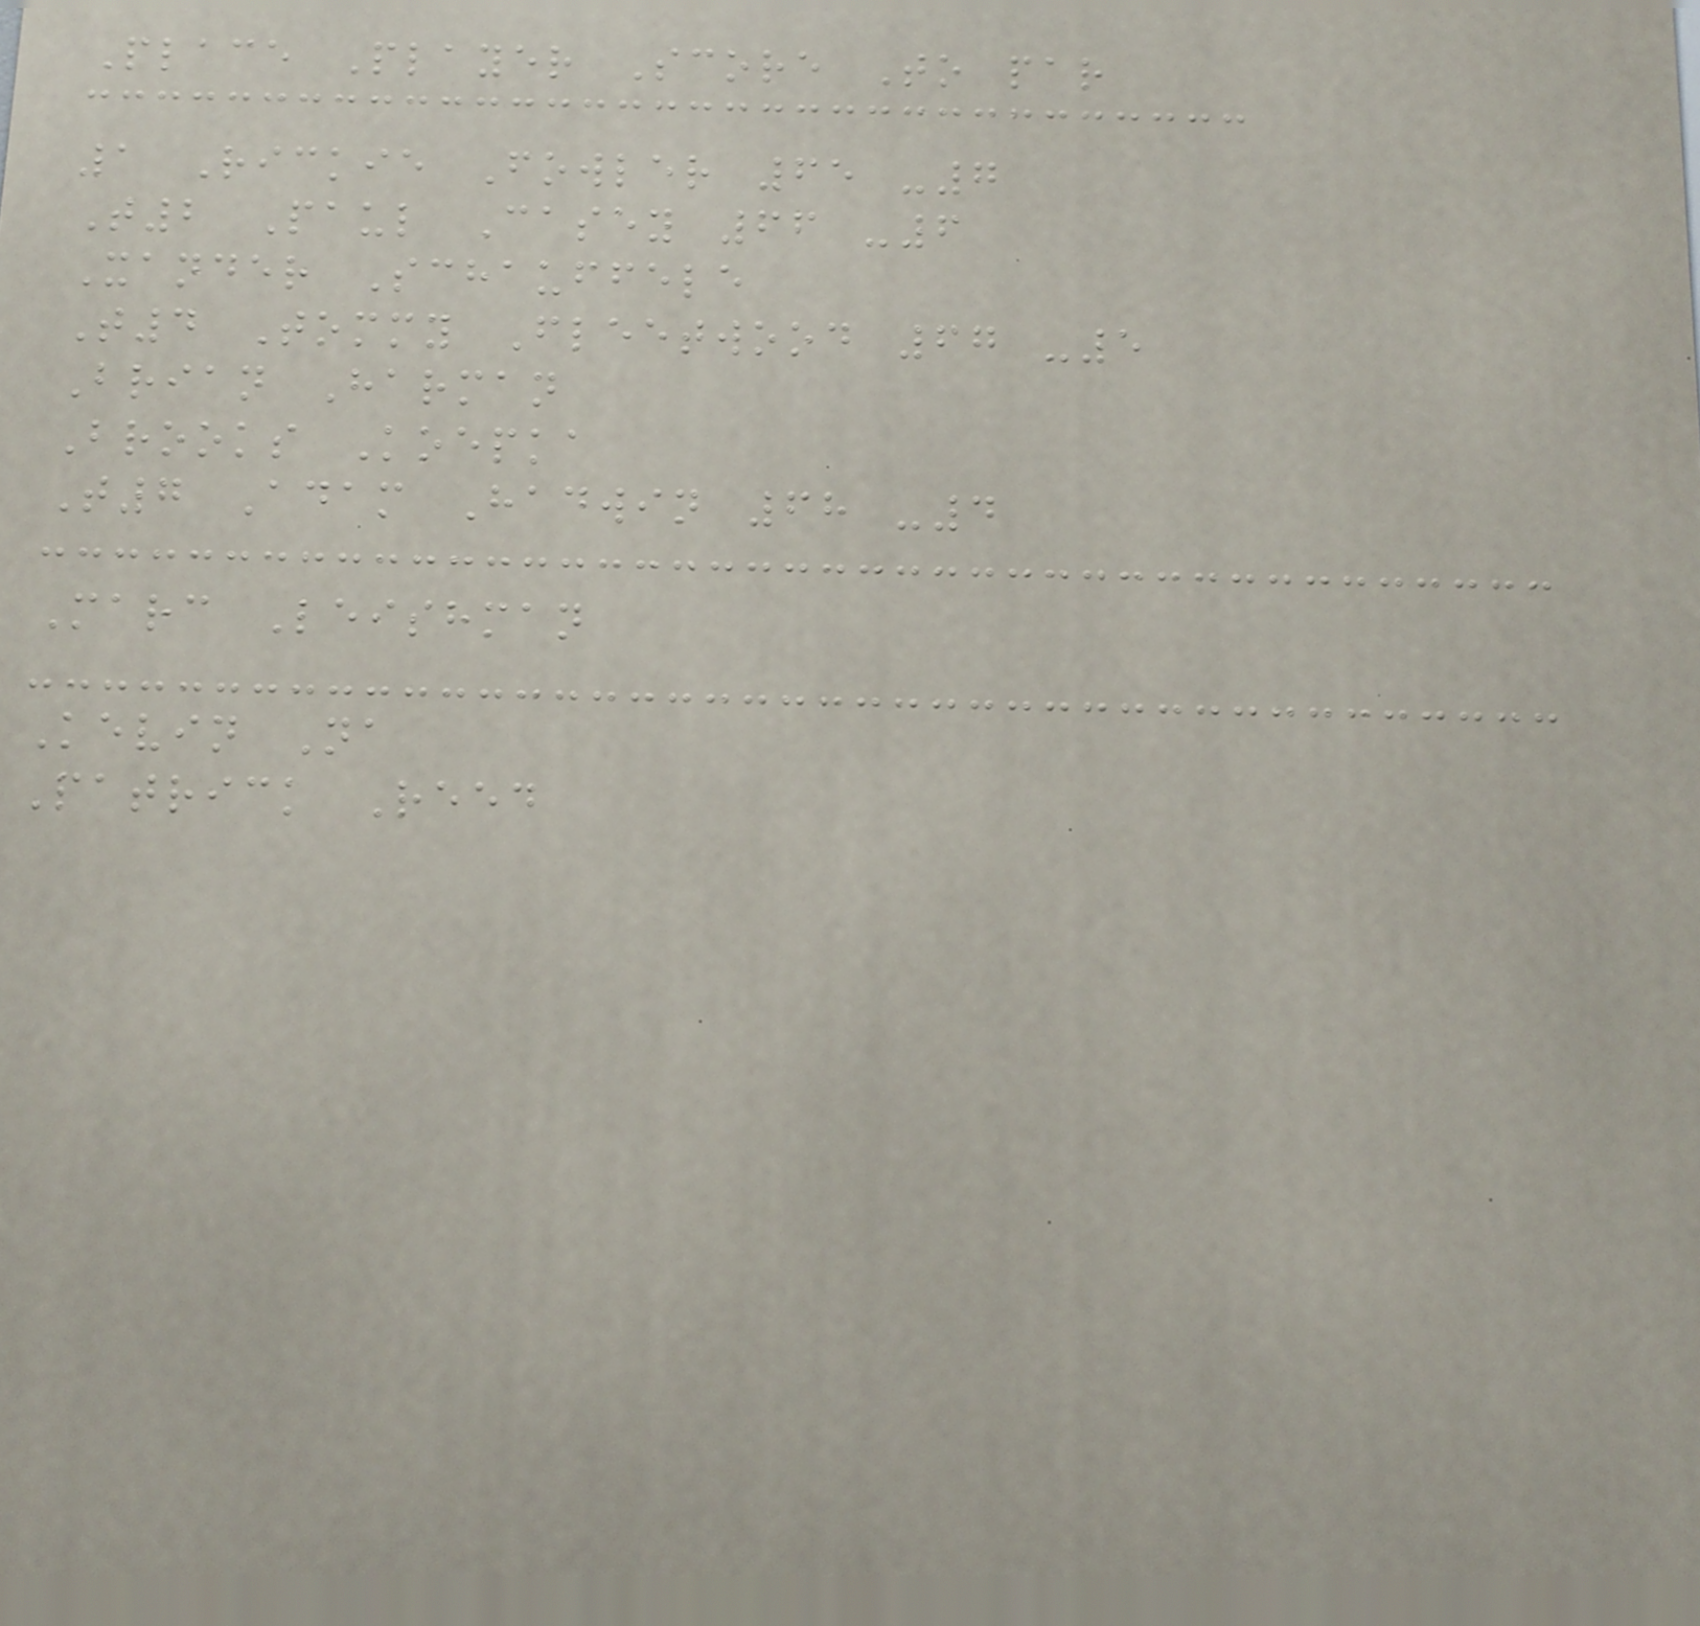Place Player Score To par
1 Rickie Fowler 65 -7
T2 Paul Casey 66 -6
Xander Schauffele
T4 Tommy Fleetwood 67 -5
Brian Harman
Brooks Koepka
T7 Adam Hadwin 68 -4
Marc Leishman
Kevin Na
Patrick Reed
